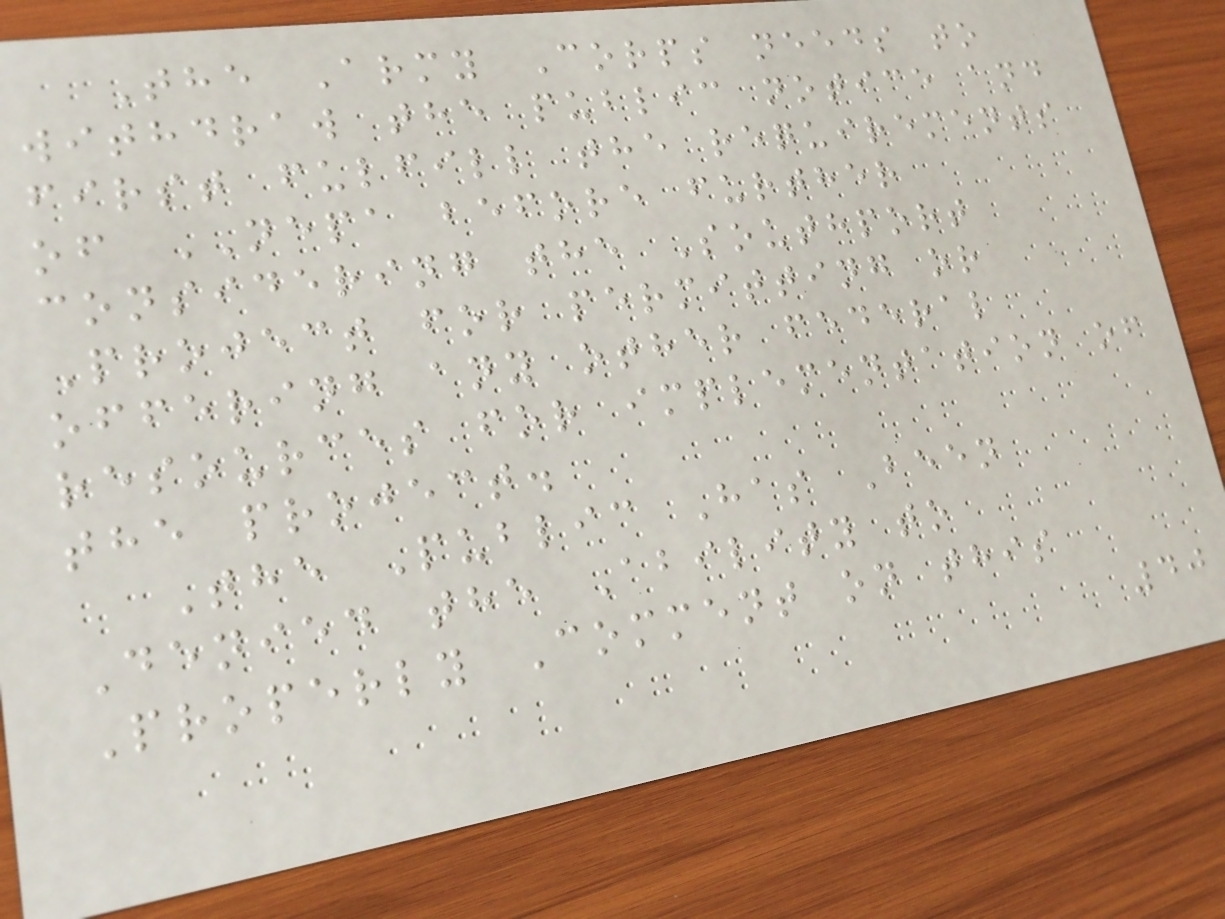The Army Corps needs to
withdraw the public notice and
first fulfill the requirements
of NEPA before further
considering the Southport
Project for permitting or
offering any other federal
resources for implementation of
the project.
The Public Has Been
Denied the Ability to
Properly Comment on this
40
